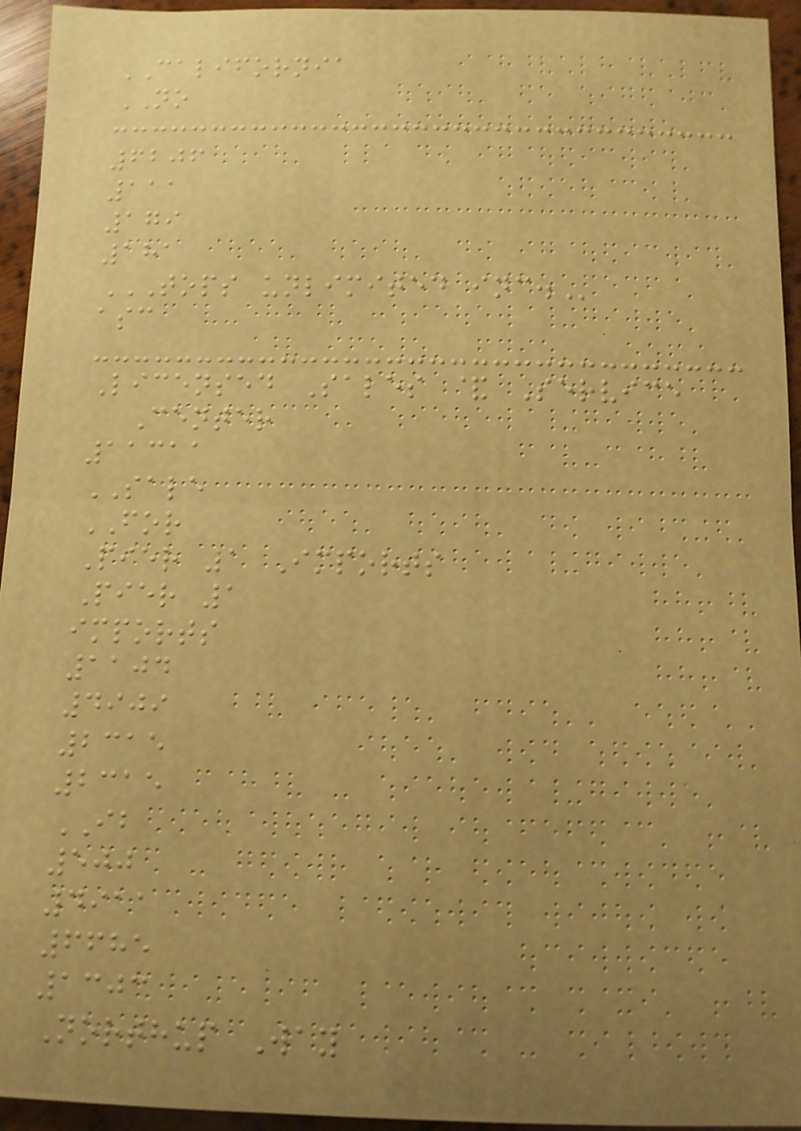CALIFORNIA
NO
6206
111
179
181
TOPS UNLIMITED INC.
asc
Licensed Sales & Service
Center
11311
SALE
FOR
Pier 1 Imports
Pier 1
imports
1104
4909
2315
2315
IB
500
4911
6685
1303
Northup Way
